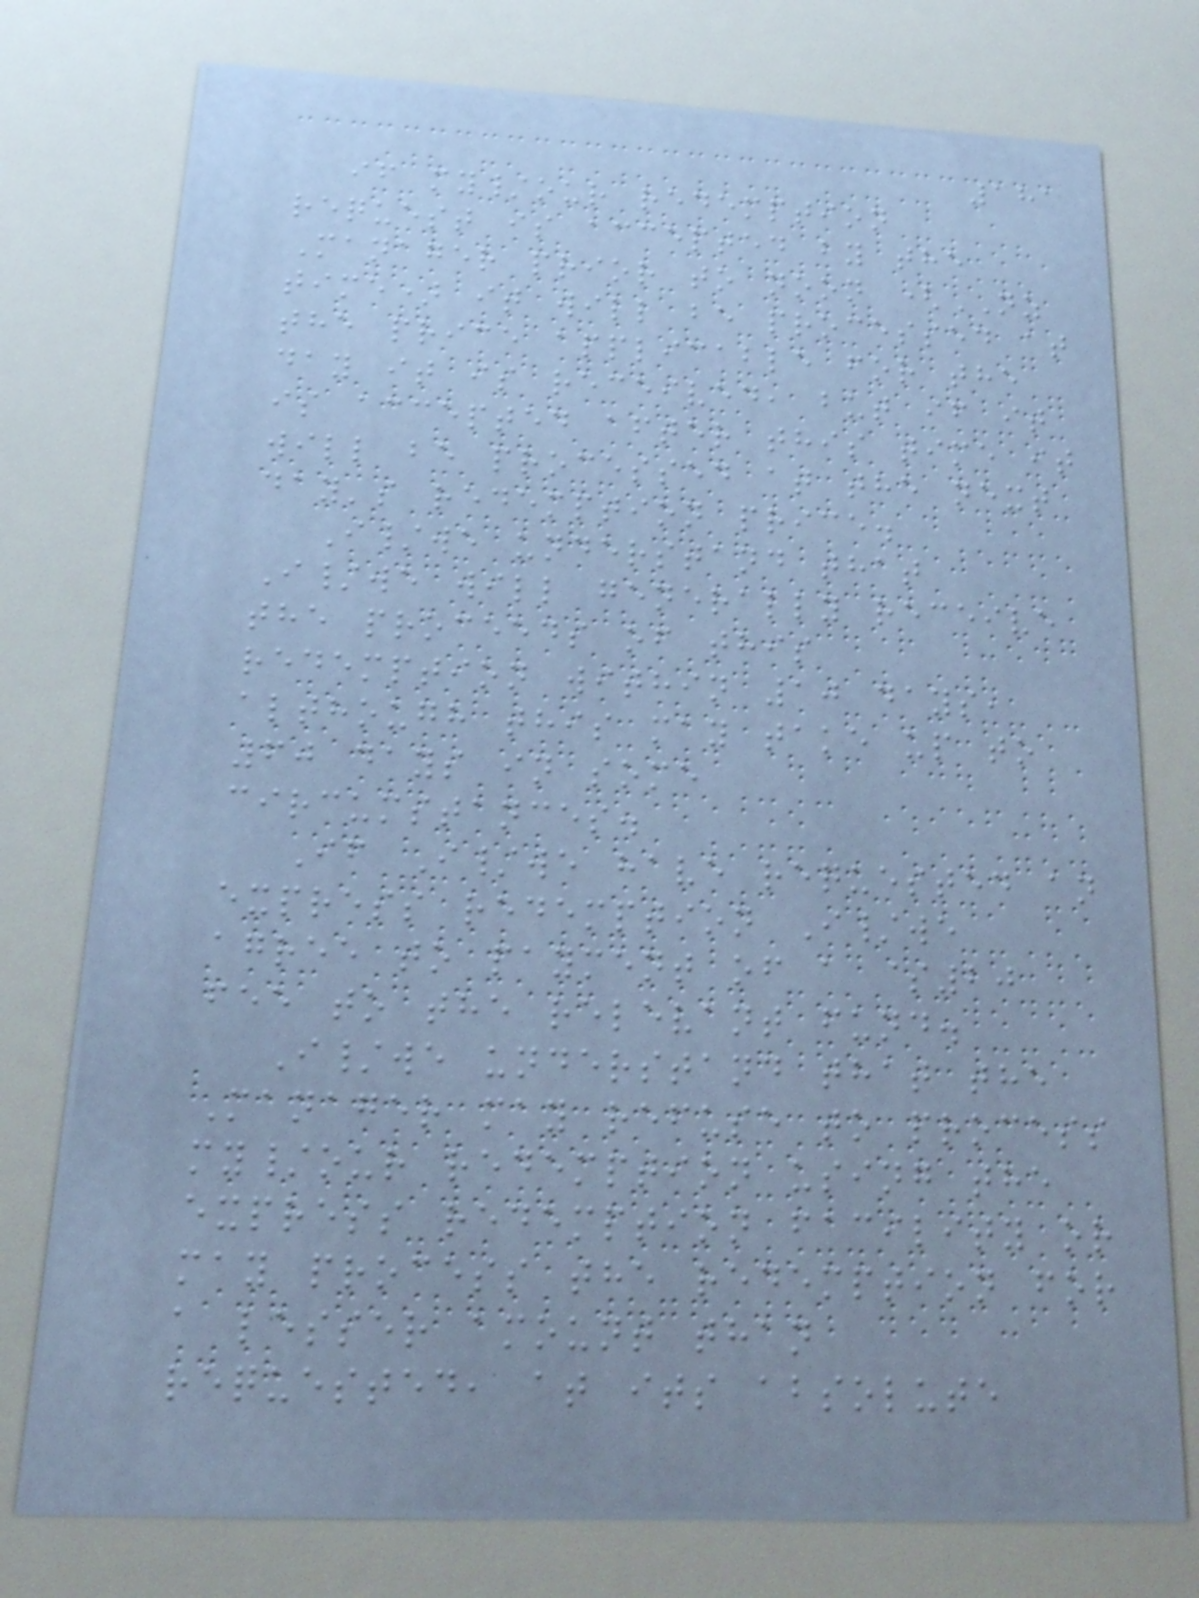181
if my/our redemption
request is accepted by the
Manager prior to noon (NZ
time) it will be processed at
the price applicable for the
day it is received, but if it
is accepted after this time it
will be processed at the next
day's redemption price.
I/we understand that
I/we will generally receive
the proceeds of this
redemption within 10 days,
although this may take up to
60 days in some
circumstances.
If I/we have requested an
express redemption I/we
agree to payment of a $20
fee to the relevant fund.
I/we understand that the
Manager may refuse to process
my/our redemption using the
express redemption facility or
may process the redemption for
a lesser amount than
requested, at its absolute
